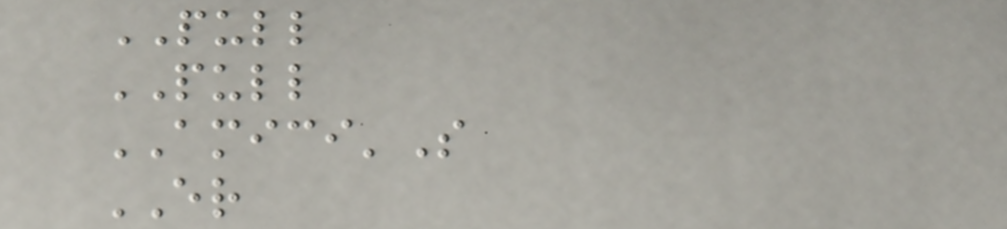PULL
PULL
AMICI'S
ER
